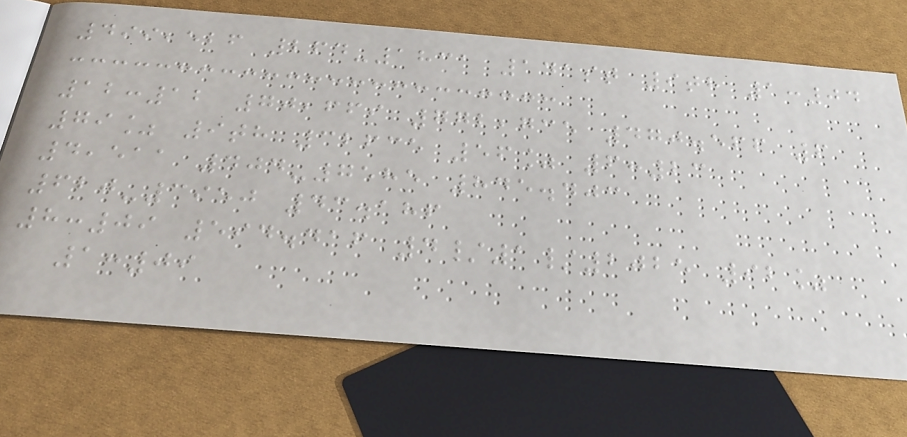499,526 264-1831 141st 9th 1:04
12:12 70,669 772,735 470.566 6
79% 9th 32635 56% 6:23
4,511 404-7585 845.403
620-3950 43.186
8:09 594.416 4/1/2025 92%
1:09
